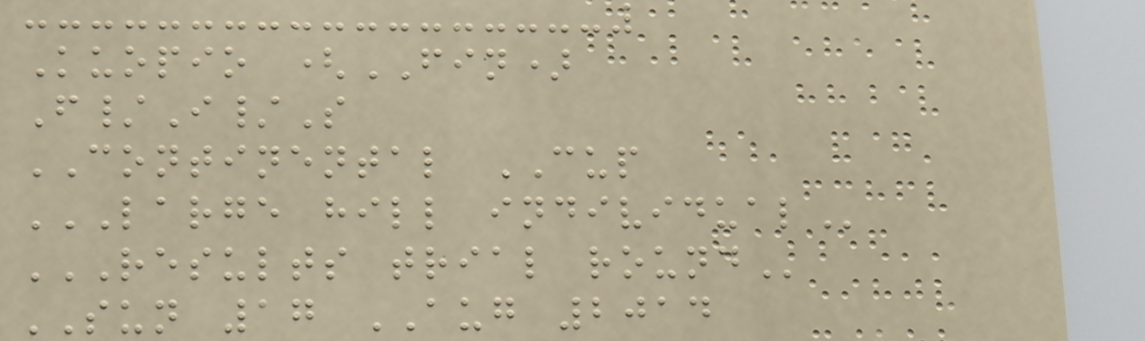Kuopio (FIN)
F/I/S
CONTINENTAL CUP
LARGE HILL INDIVIDUAL
RESULTS TRIAL ROUND
SUN 17 AUG 2014
